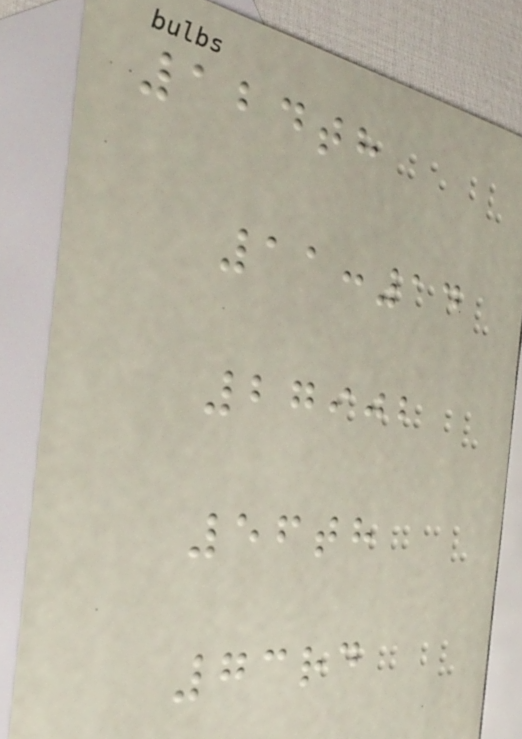124th
11:14
27902
56th
73rd
